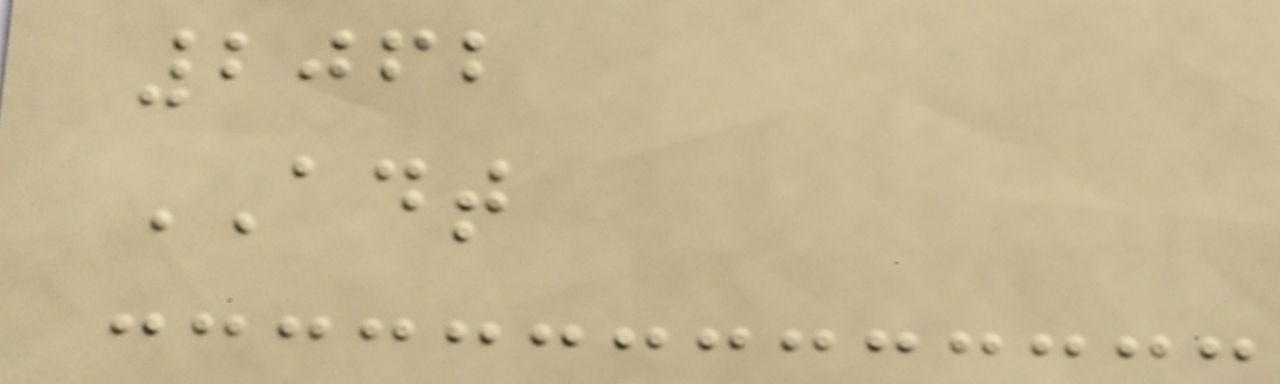2062
ADT
